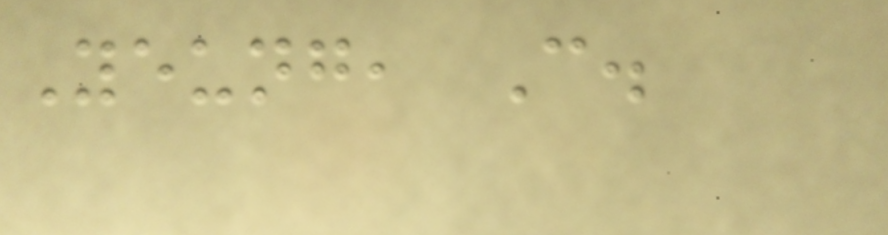Yeung, C.
